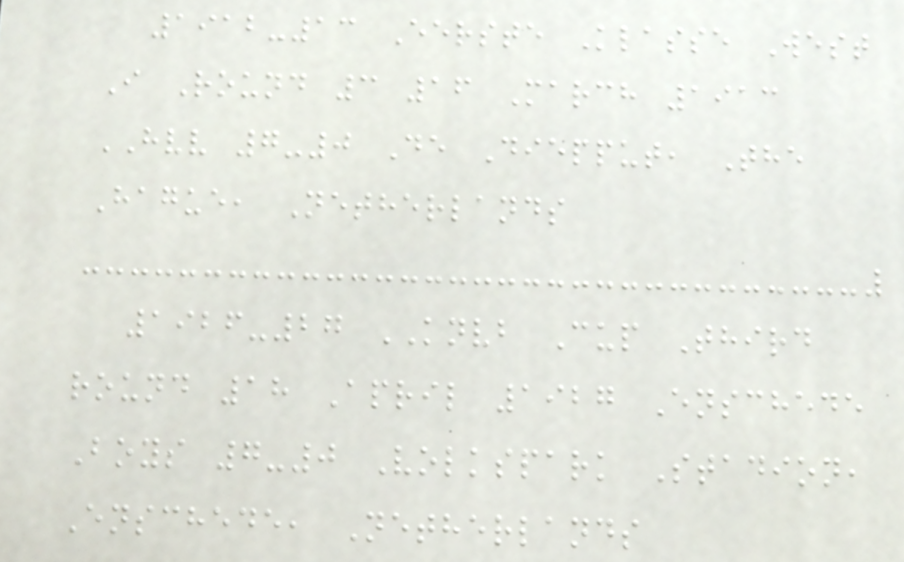1912-13 Eerste Klasse West
I Round 3 16 March 1913
HVV 7-0 De Diepput, The
Hague, Netherlands
1926-27 KNVB Cup Third
round 18 April 1927 Enschede
Boys 7-0 Volkspark Stadion,
Enschede, Netherlands
